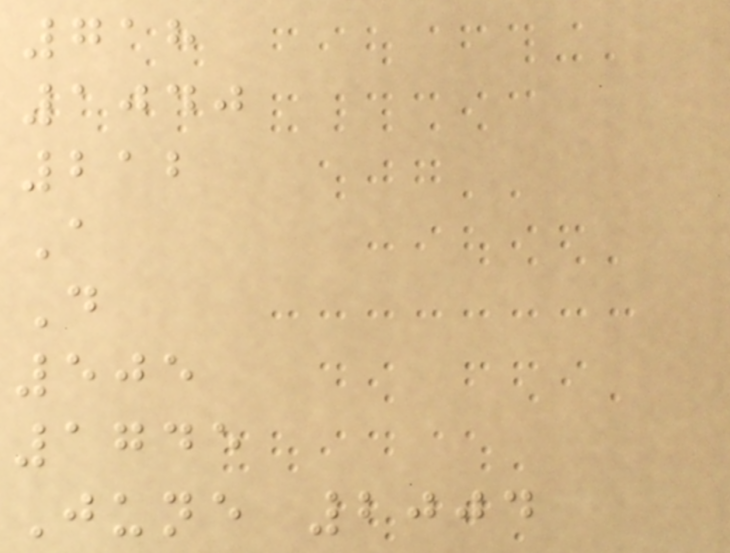718
1040
212
A
D
505
1745
June 2004
